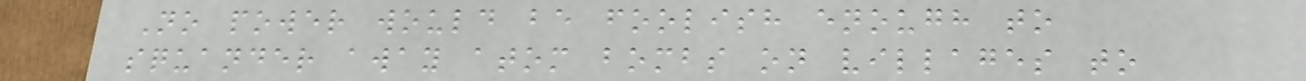No power would be foolish enough to
squander away atom bombs on villages to
